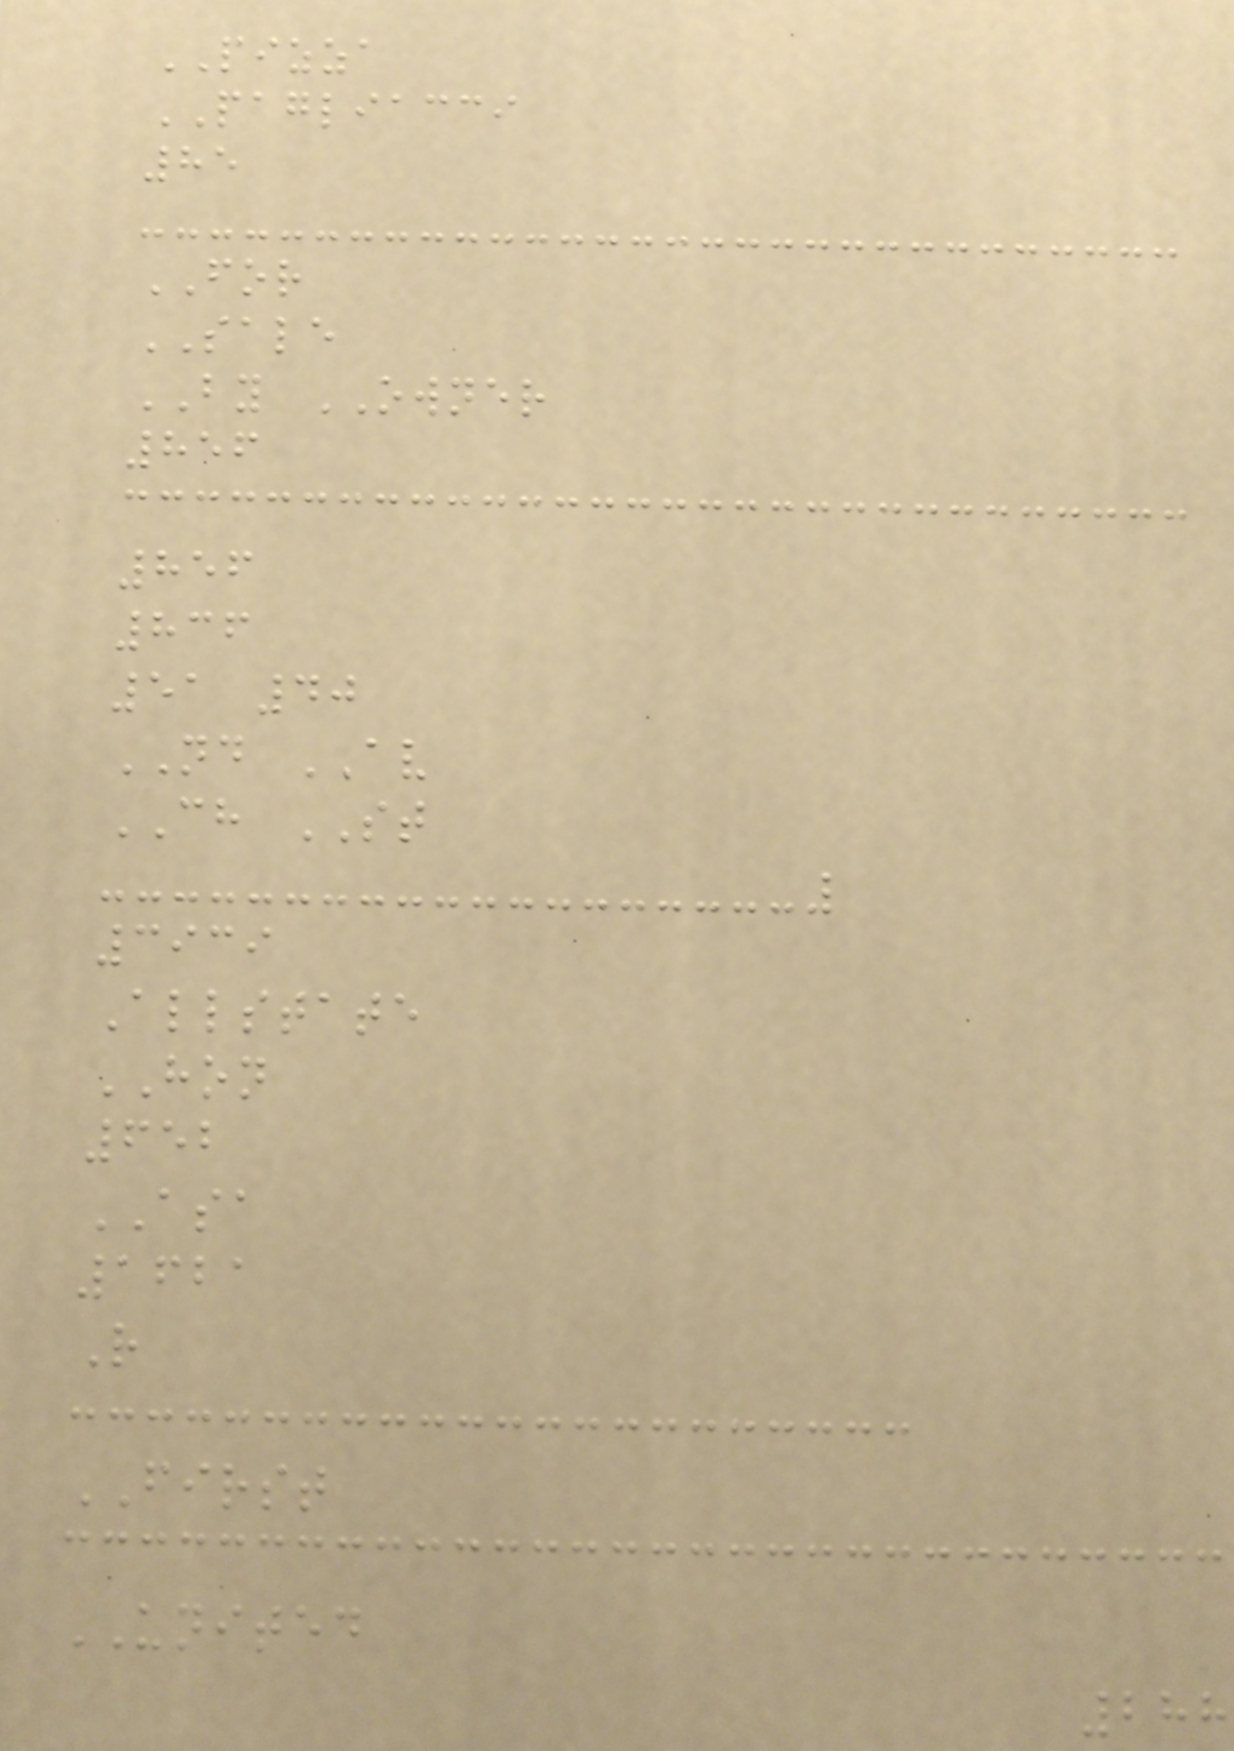PIZZA
PAGLIACCI
85
FOR
SALE
BY OWNER
856
856
836
51 40
ND AV
CH ST
3939
Allstate
HON
652
ASA
1621
R
FIRST
UNITED
288
